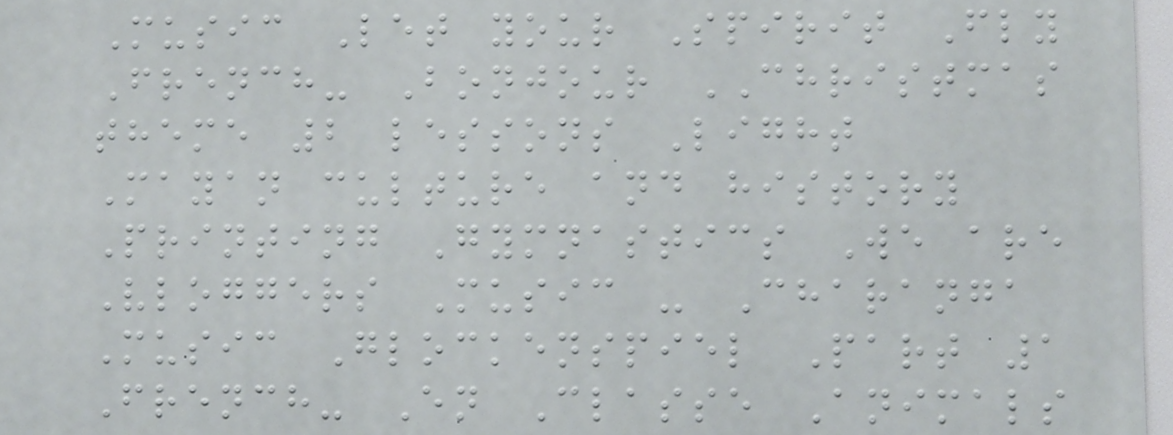Music Let your Spirit Fly
French- Bonjour CHRISTMAS
theme 2 lessons Light
Mayan culture and history
Printing Gymnastics We are
Vloggers Music - Charanga
Music Glockenspiel Part 1
French- En Classe Animals
